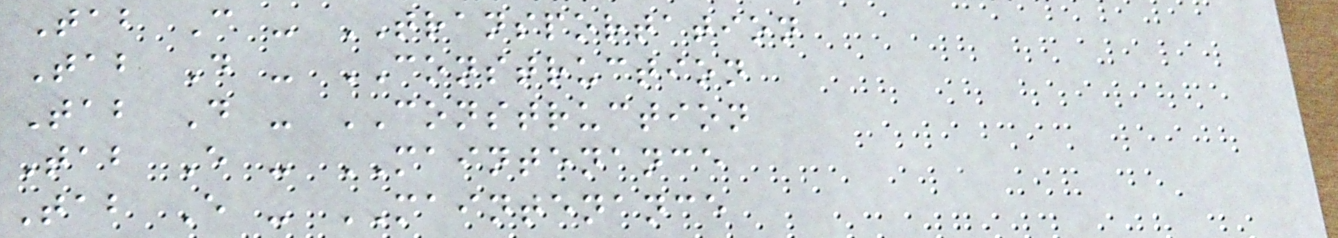Tab C - TRANSPORTATION
Tab D - CONSTRUCTION
Tab D - CONSTRUCTION
Tab E - MAINTENANCE
Tab E - MAINTENANCE
